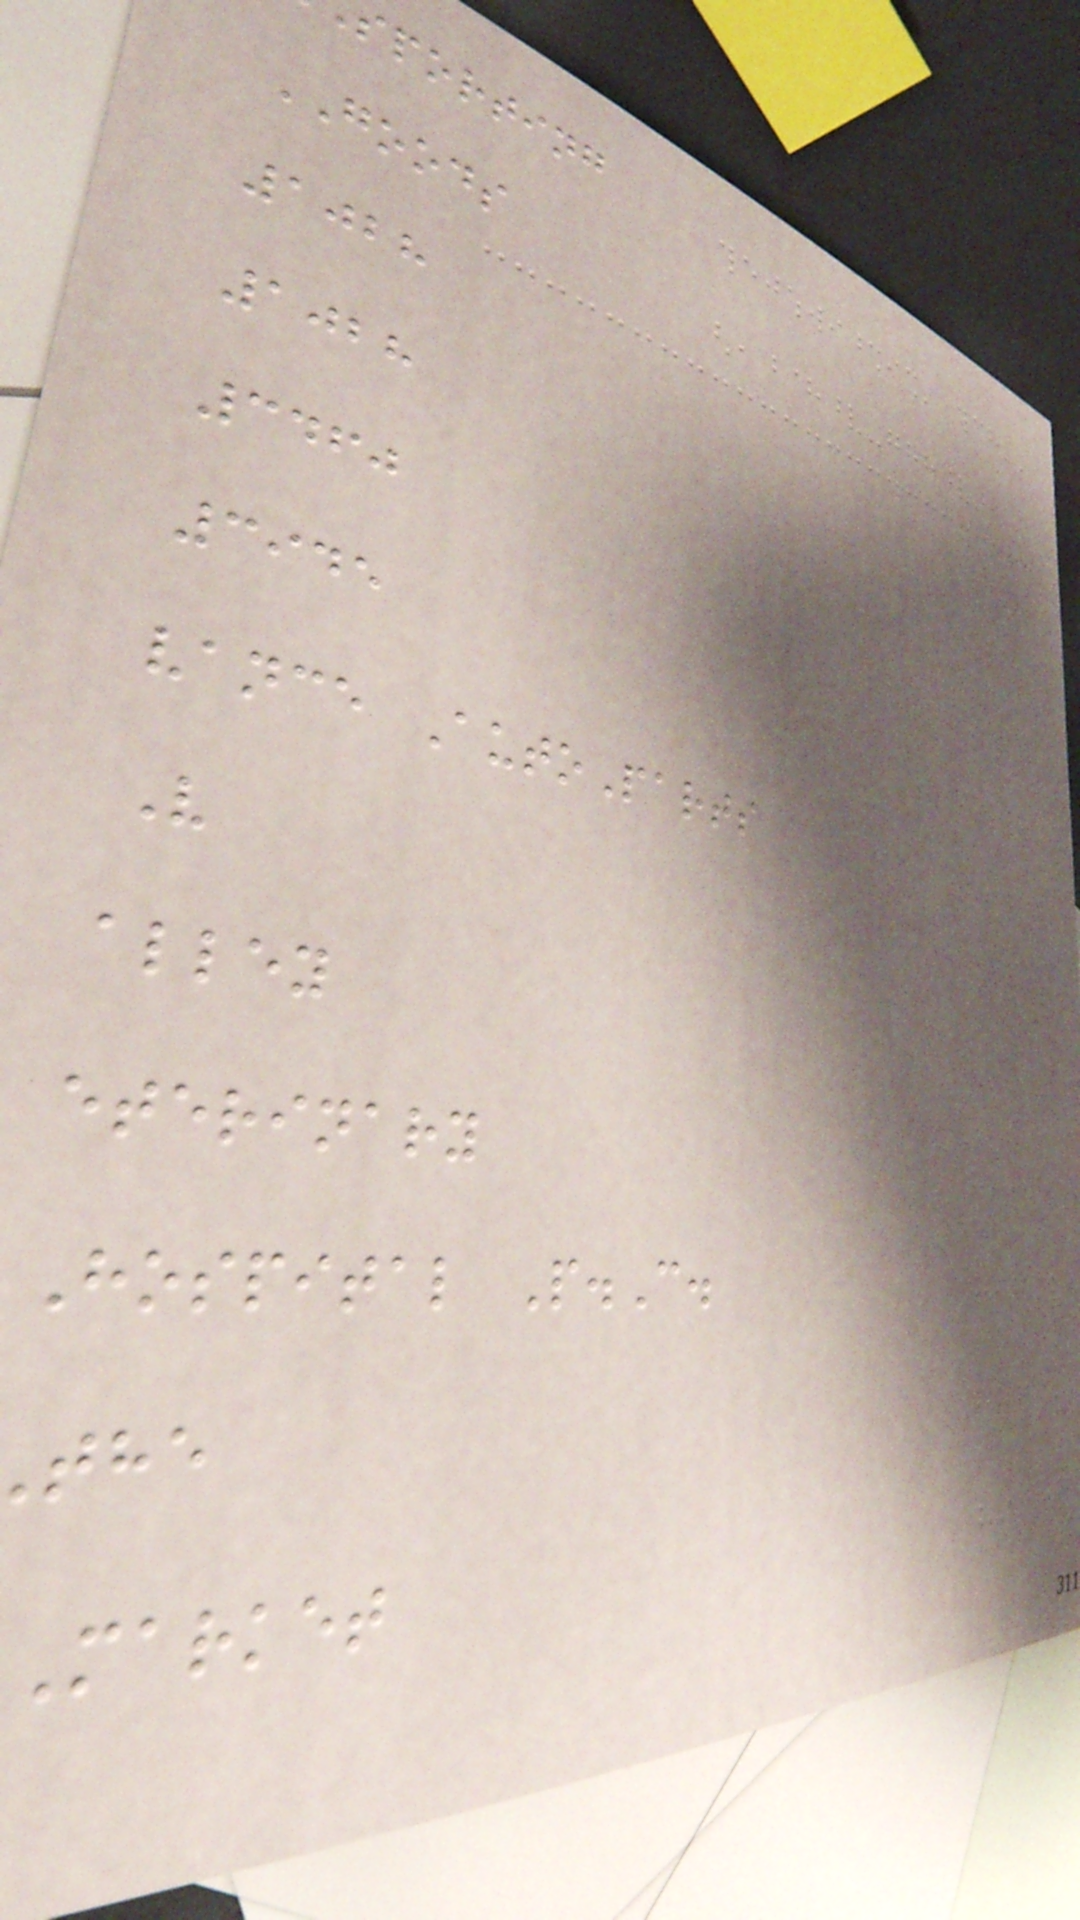sporting
GOODS
1028
1028
3460
3945
vance AutoParts
V
alley
eterinary
Hospital P.C.
market
